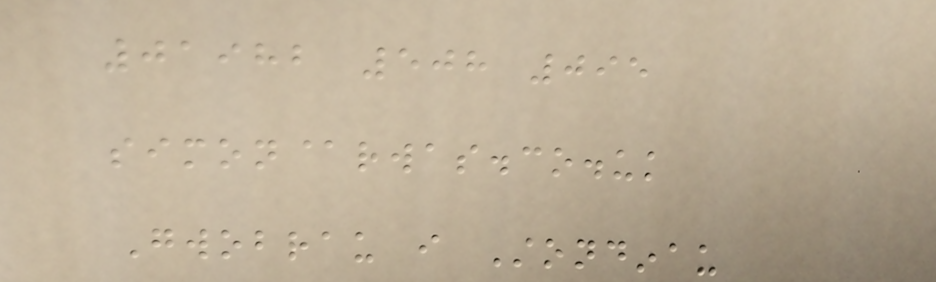01982 508 095
simon@rwas.co.uk
Gwobrau i Stondinau
